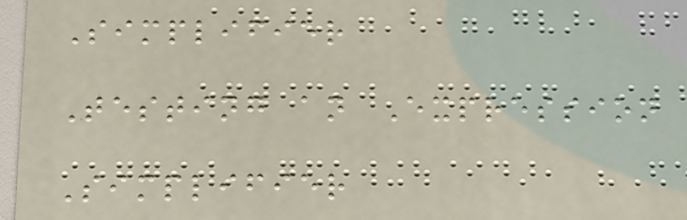Simplifier
Testing an Expression
Simplifier
